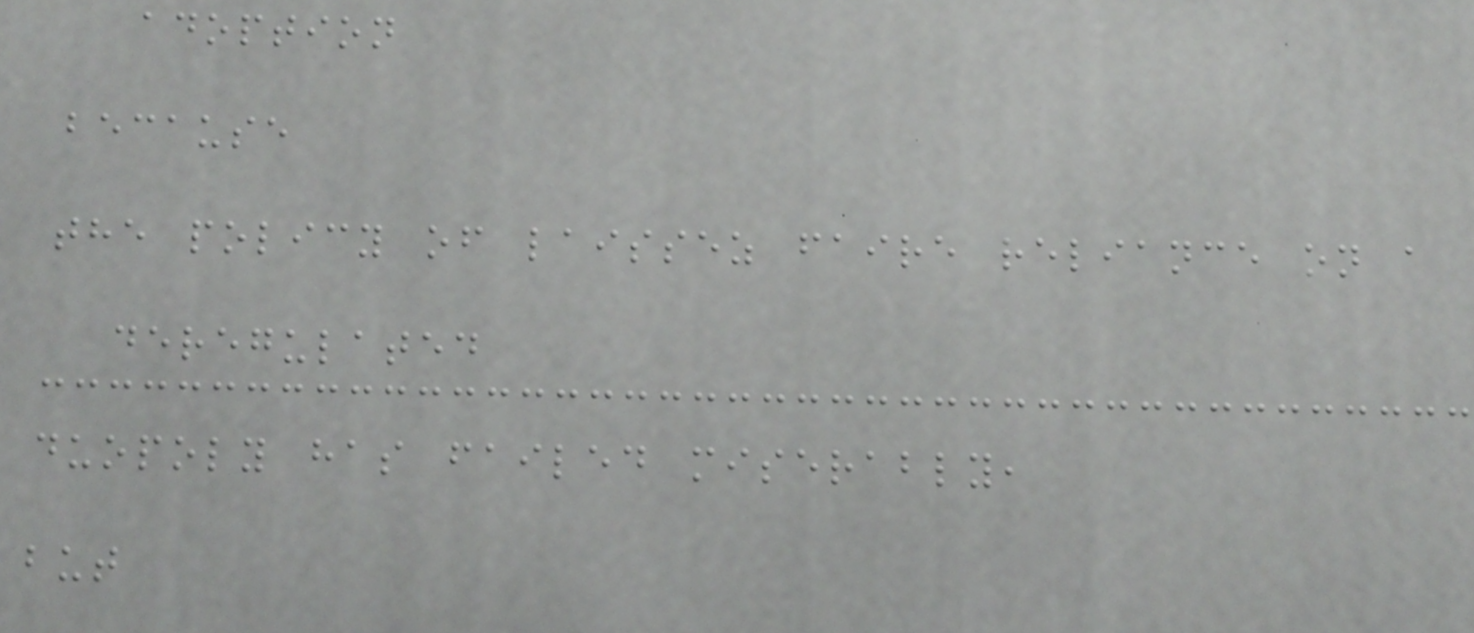adoption
because
the policy of laissez faire reliance on a
deregulated
duopoly has failed miserably,
but
